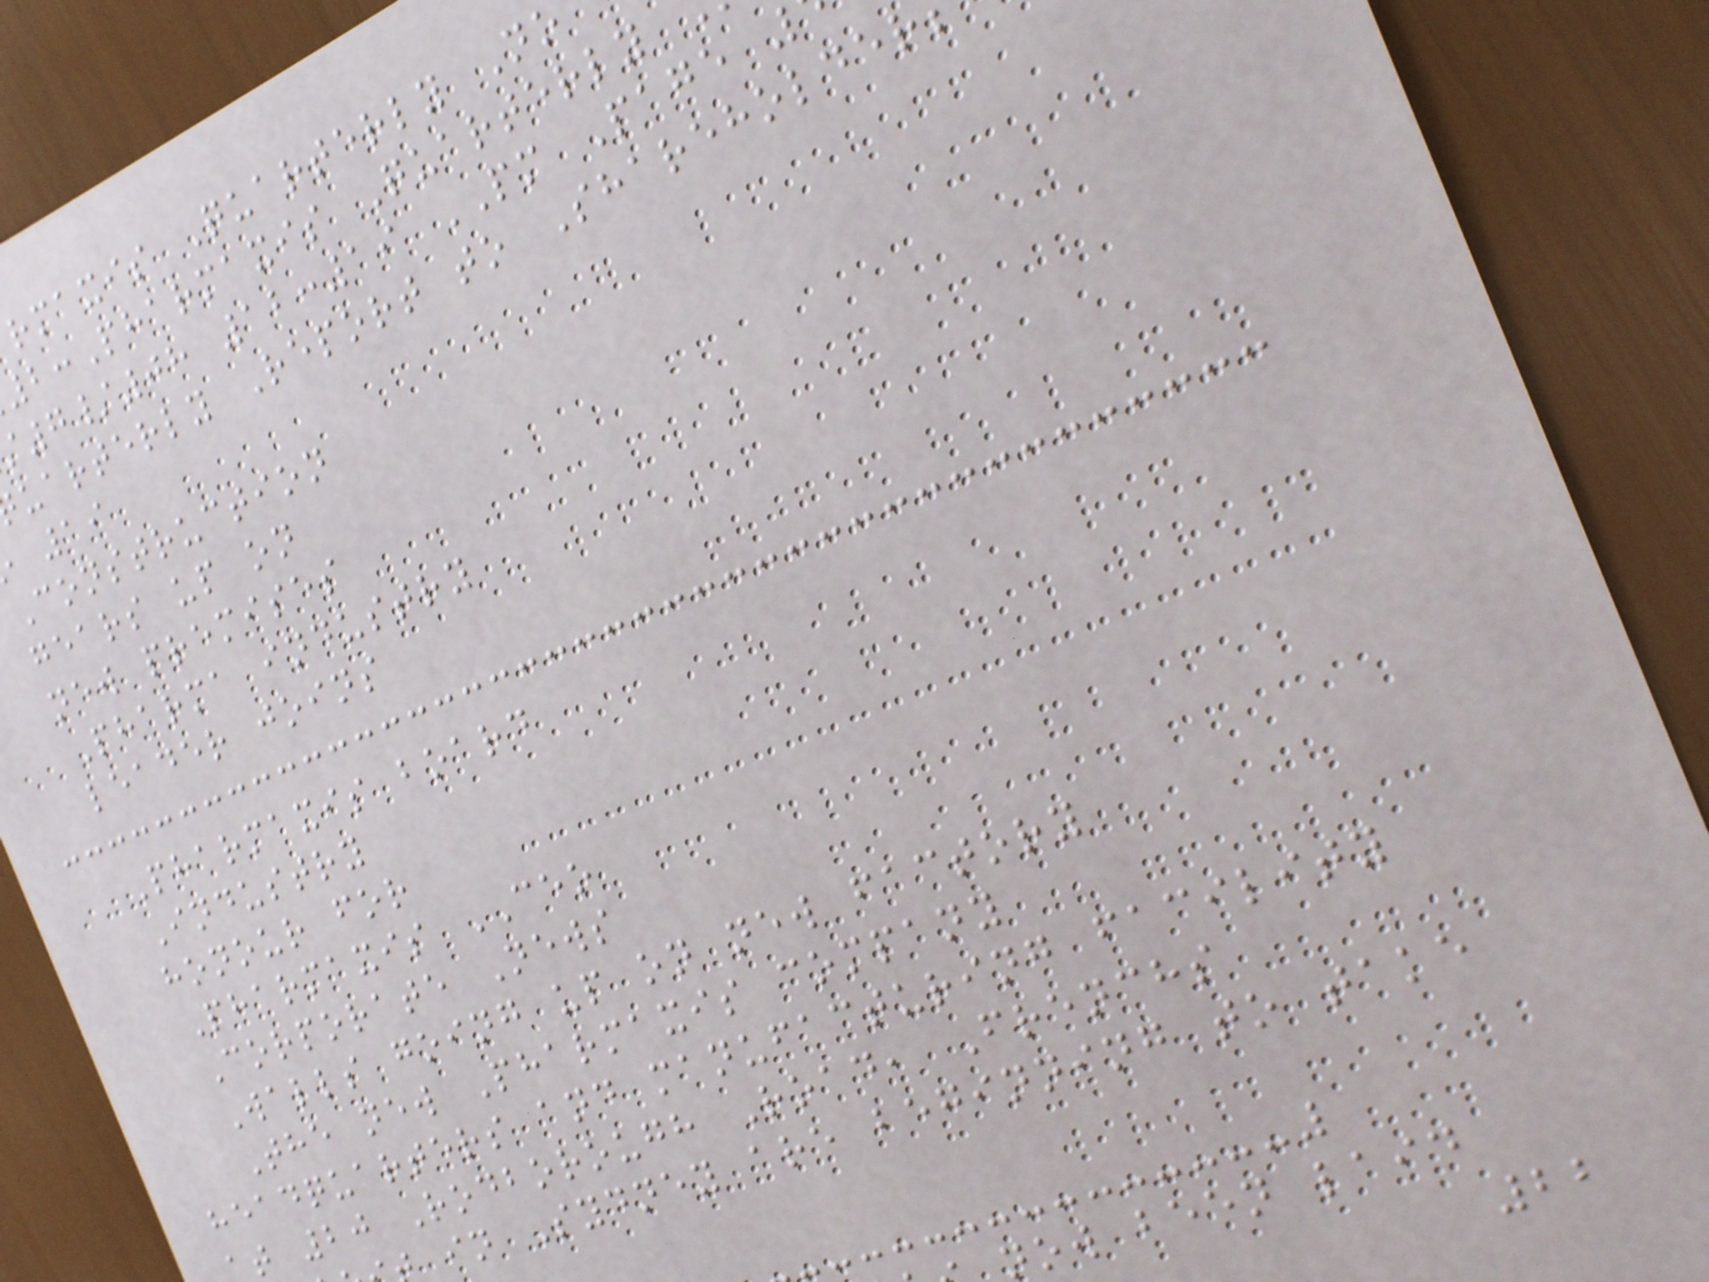rmaxis Quarterly No
2:Pharmaxis Quarterly
7/08 12:19 PM Page
uarterly Report to Shareholder
Construction
gears up on
new premises
Pharma industry
leader joins
Pharmaxis board
Industry
honour for
Pharmaxis CEO
Corporate News
Walls going up on new factory
The new Pharmaxis company
headquarters and manufacturing facility
t 20 Rodborough Road, Frenchs
in Sydney are beginning to take
now been laid
22
